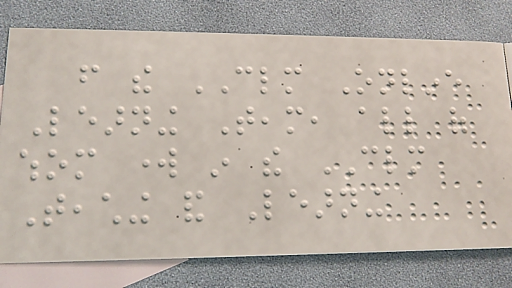from the CLM Online
Learning Team, all of
whom work in the CLM
Teaching and Learning
